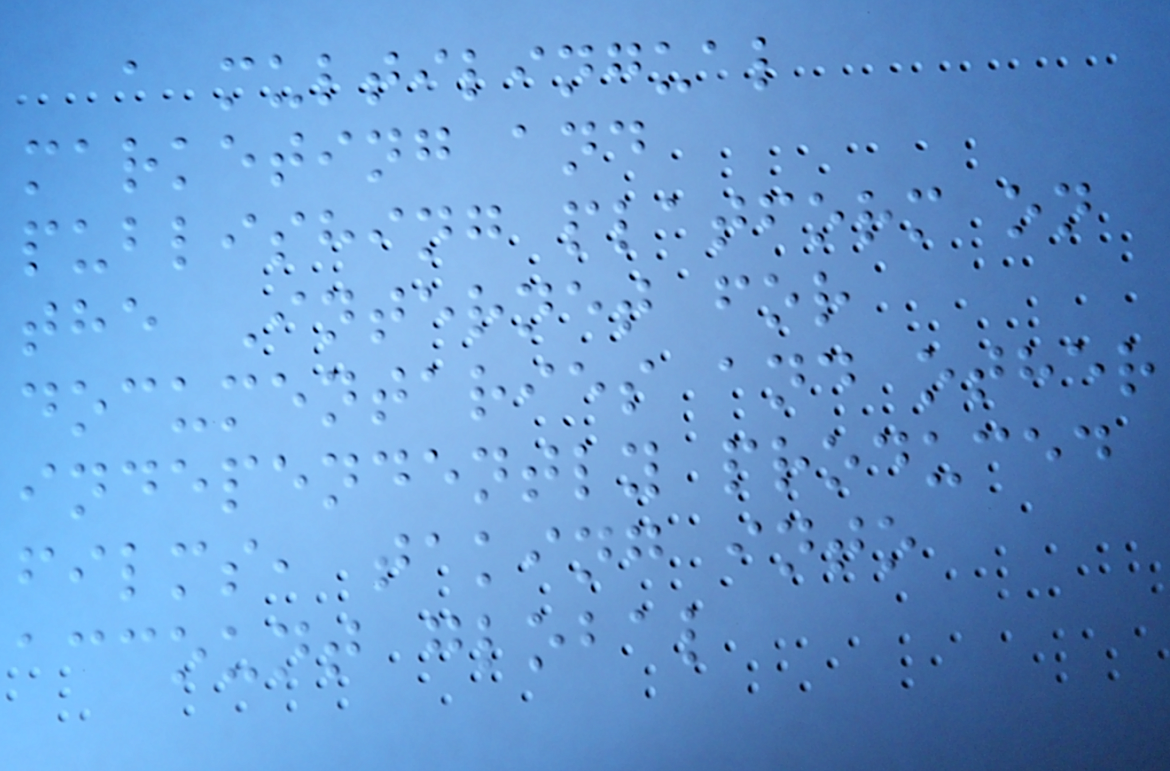a multilingual
marketing and
publishing platform on
the Internet for
documentaries and other
independently produced
films, taking into
account global
